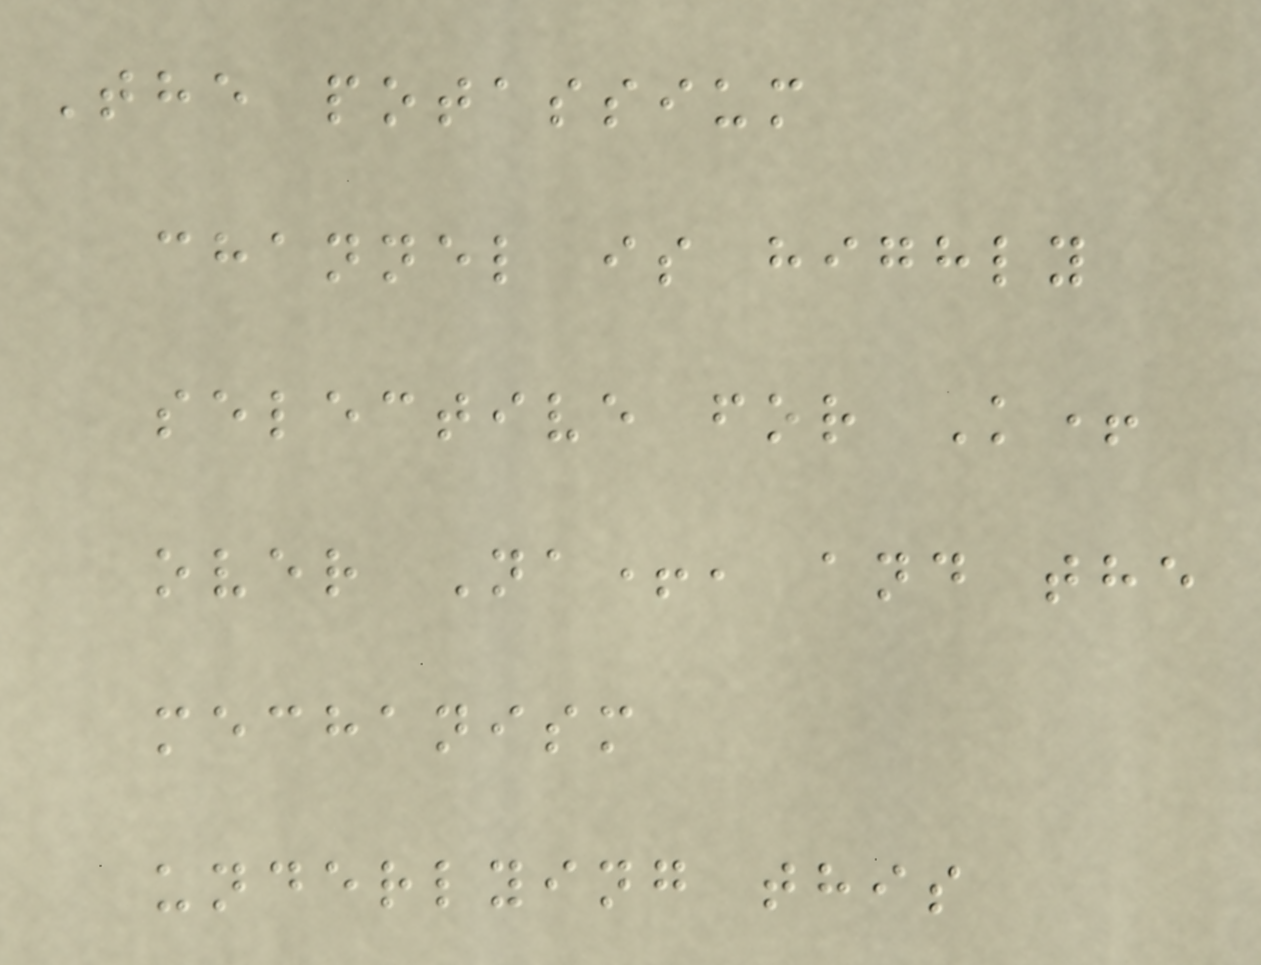The potassium
channel is highly
selective for K+
over Na+, and the
mechanism
underlying this
